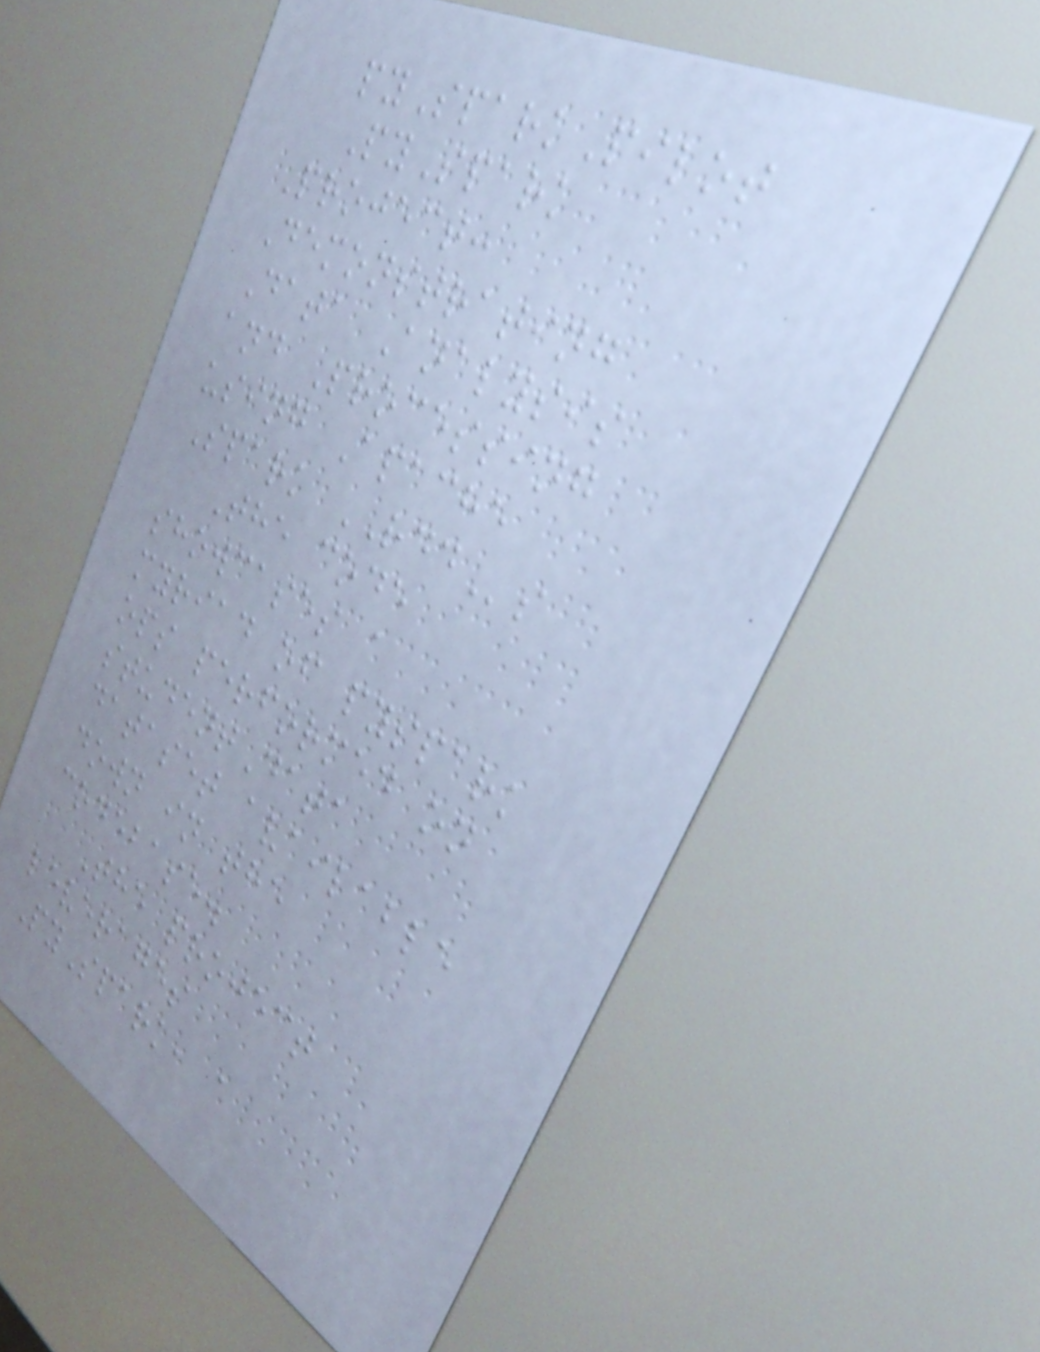pySparkPilot
PySpark
Project:
Demonstrating
Data Analysis
and Processing
using Apache
Spark RDDs
The code
showcases a
myriad of pyspark
ops performed on
studentData
dataset available
down in the
codebase.
The project
leverages
PySpark, a
